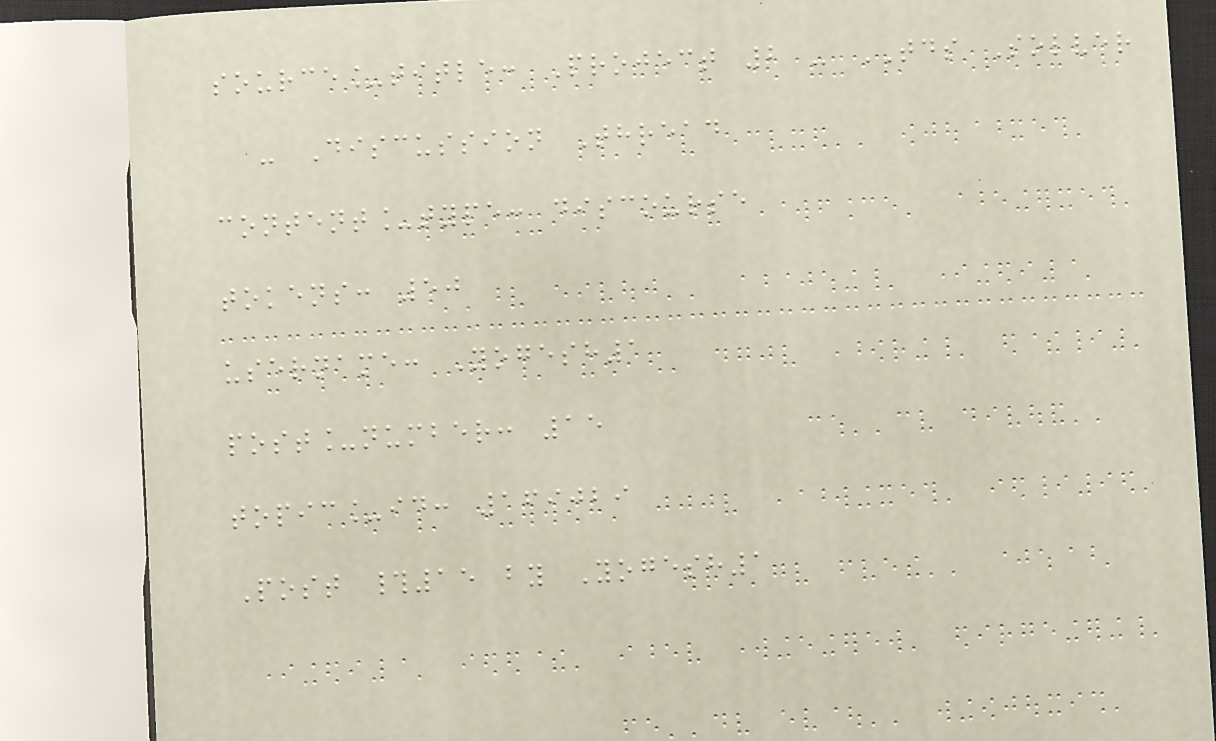source_title: Project 2 - TDS Solver
- Discussion Thread
content_type: discourse
tokens: 50
username: Yogesh1
post_number: 15
topic_id: 169029
Post #15 by Yogesh1
